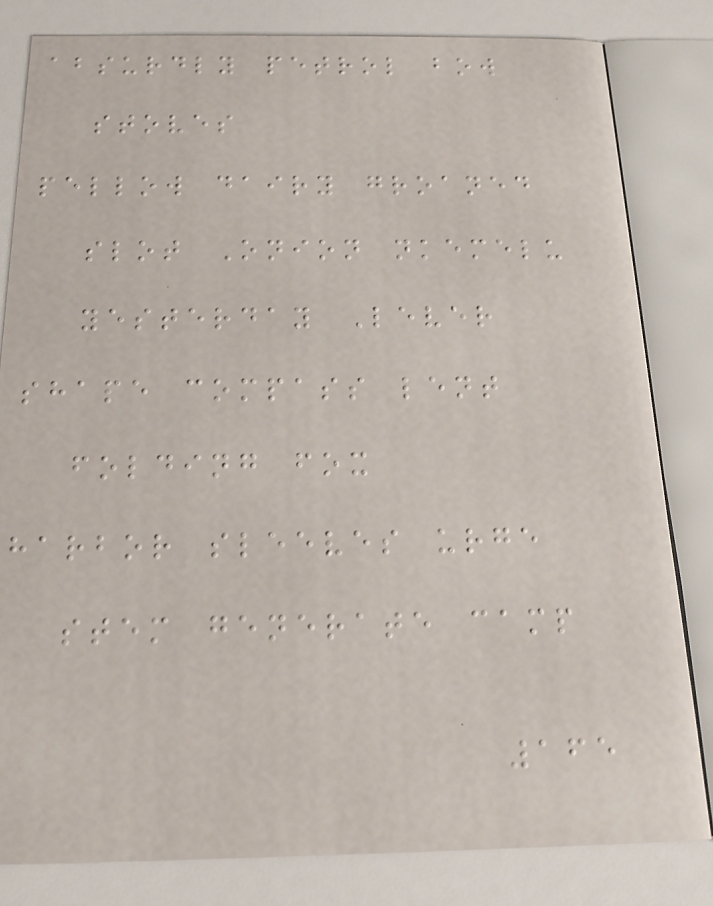absurdly petrol bow
stoves
pellow dairy groaned
slot Onion nkemelu
yesterday Lever
shape compass lent
folding fox
harbor sleeves urge
stem generate camp
165
